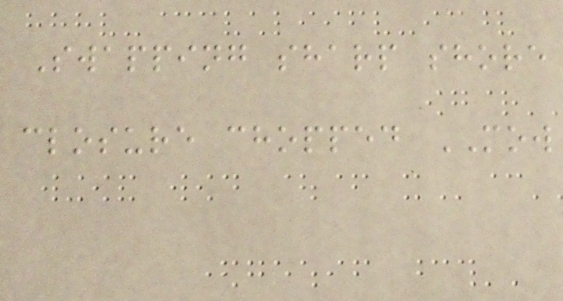Swapping sharp shore
closure chopped MOW
